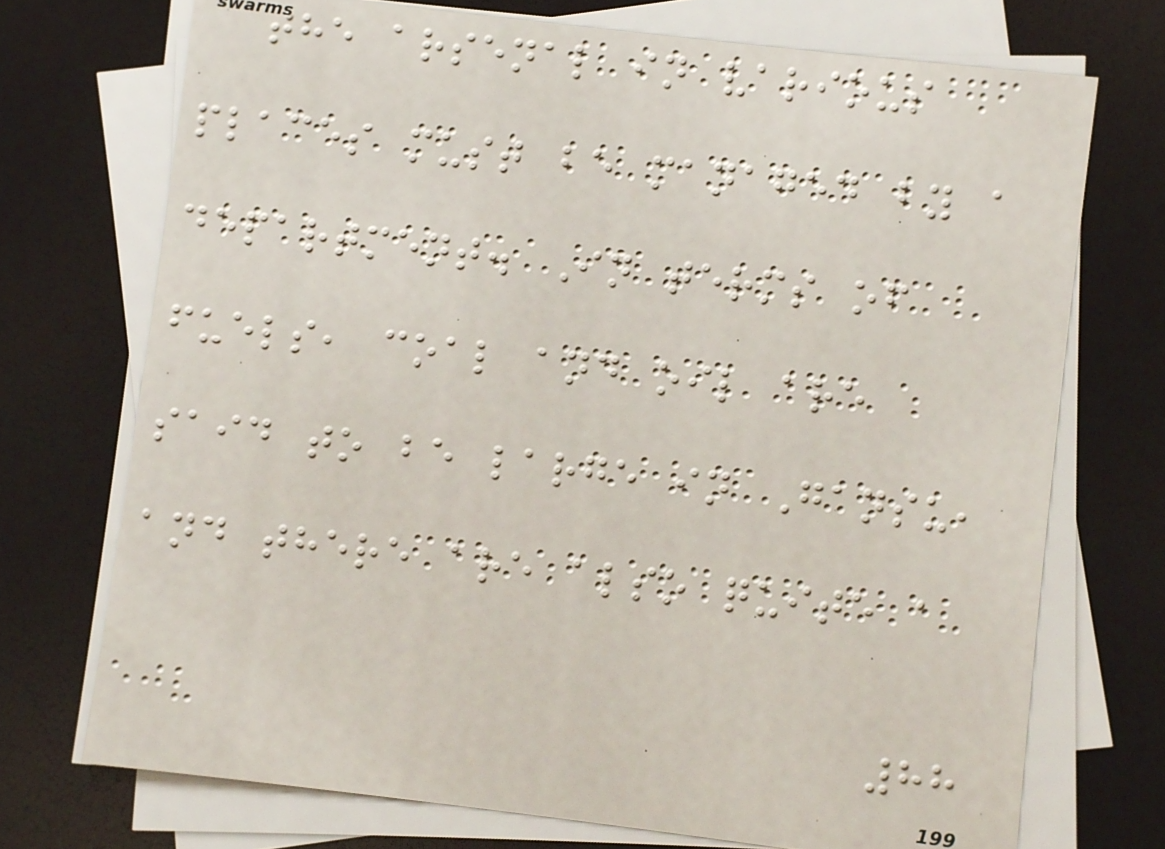the arsenal in various
places must be managed by a
department. In terms of
fuels, coal and oil are
said to be large in Gansu,
and there are also quite a
88
